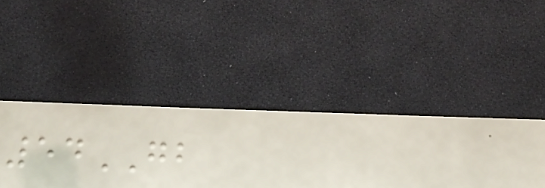54GB
